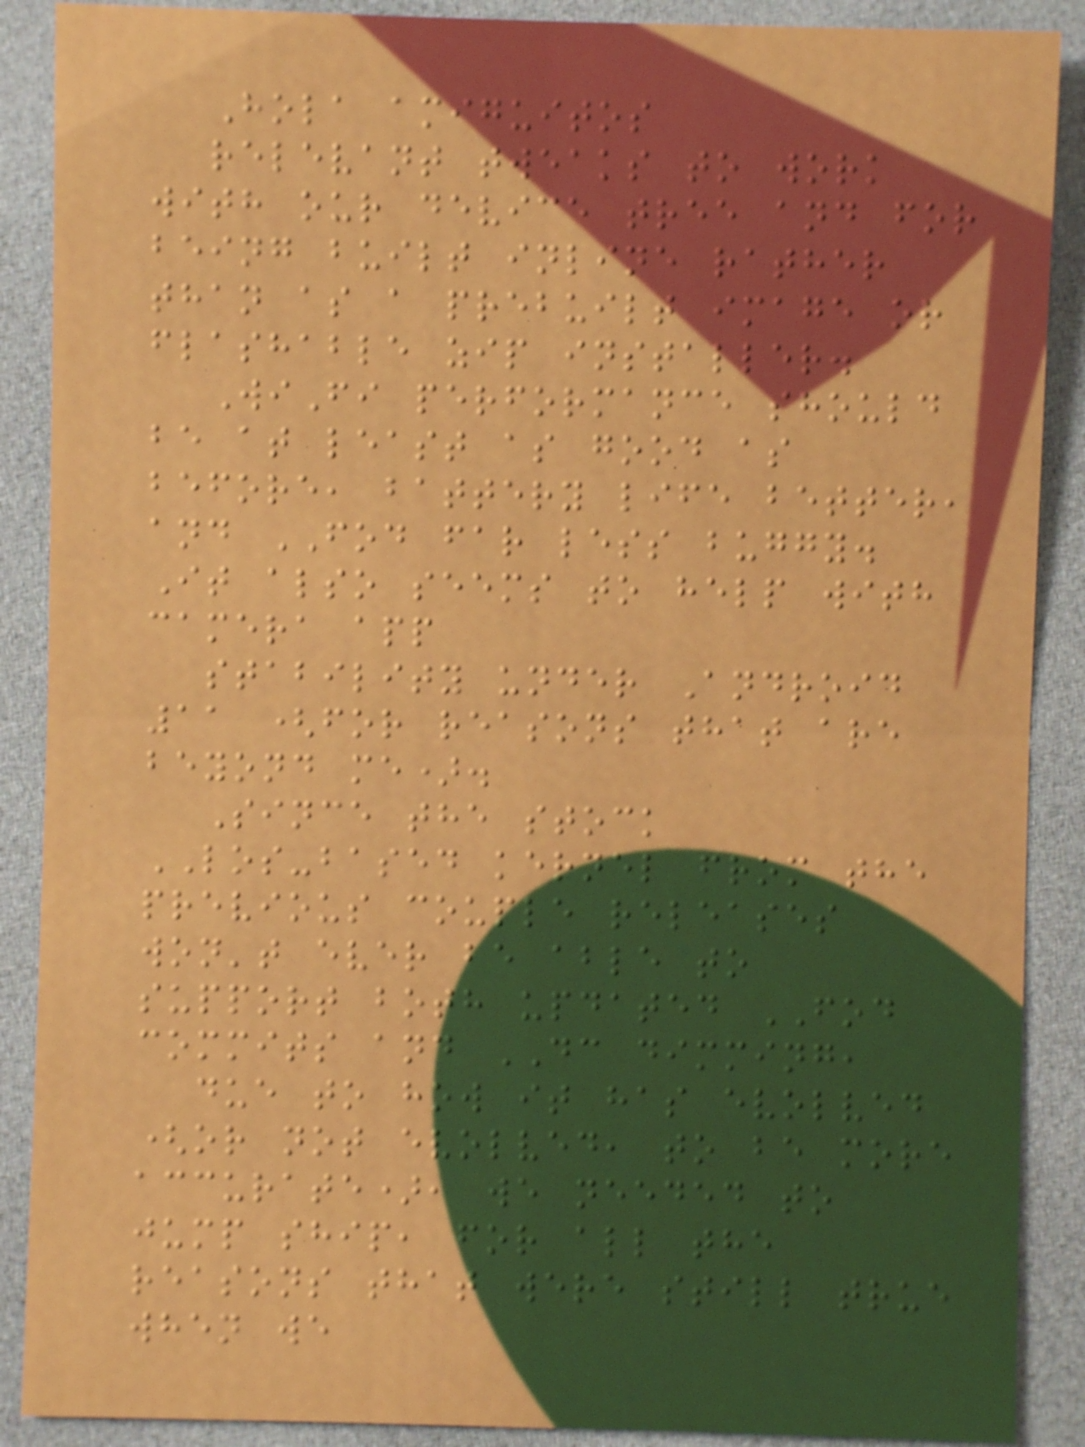Hola amiguitos
relevant tweaks to work
with our device tree and for
being built inline rather
than as a prebuilt image or
flashable zip installer.
WiFi performance should
be at least as good as
before, battery life better,
and FOD far less buggy.
It also seems to help with
camera app
stability under Android
11 (for reasons that are
beyond me).
Since the stock
LOS-based kernel from the
previous couple releases
won't ever be able to
support both updated FOD
commits and DC dimming,
due to how it has evolved
(or not evolved, to be more
accurate), we needed to
jump ship, for all the
reasons that were still true
when we
